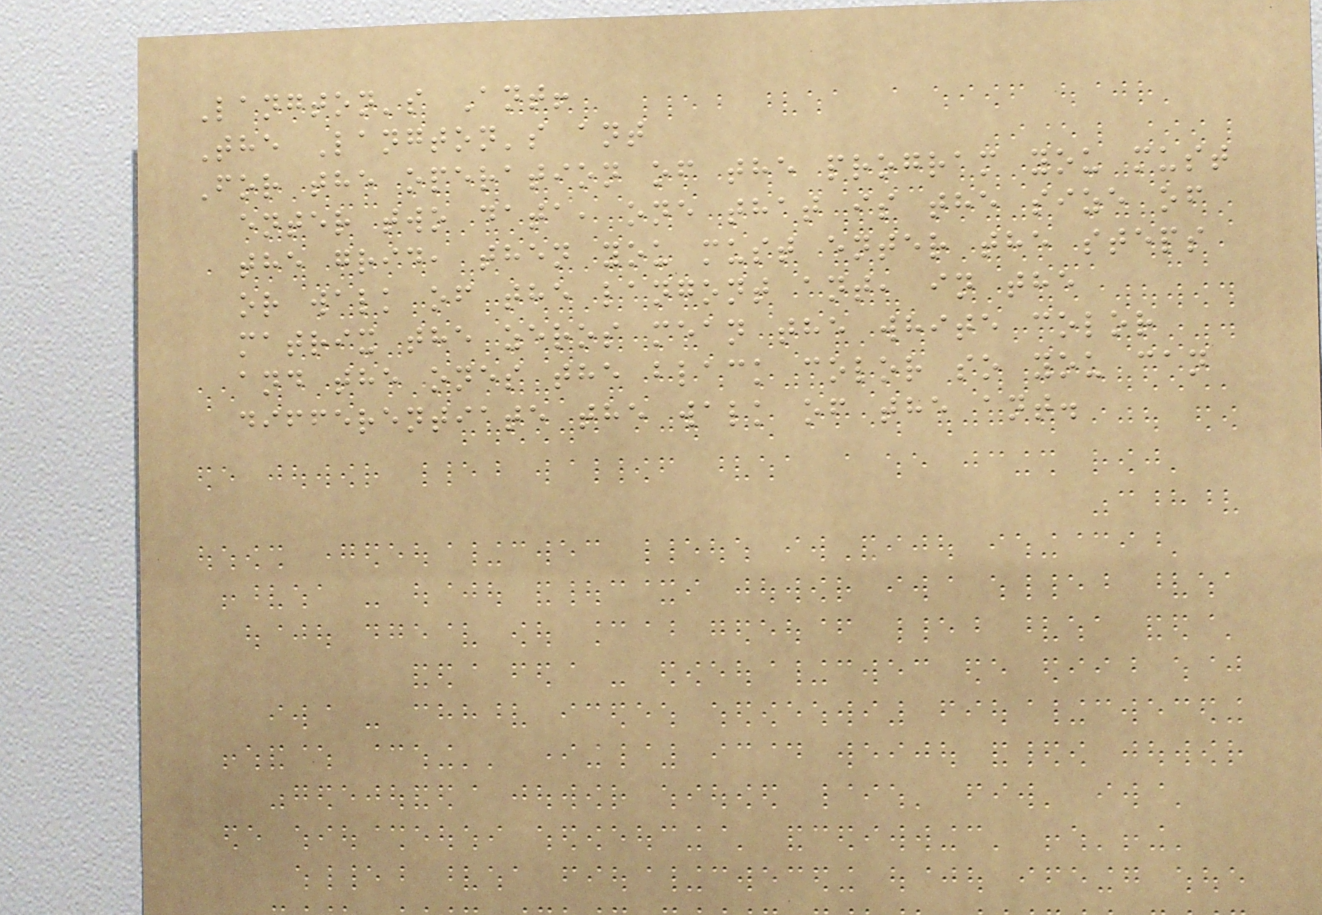Langton's Ant!
The Langton's ant
For the operation of the program you must
enter two data, one that is the size of
the grid, then you must enter the steps
or walk of the langont ant, in the
matrix the zeros mean the white color
and the ones the black color so you can
differentiate the walk of the ant.
